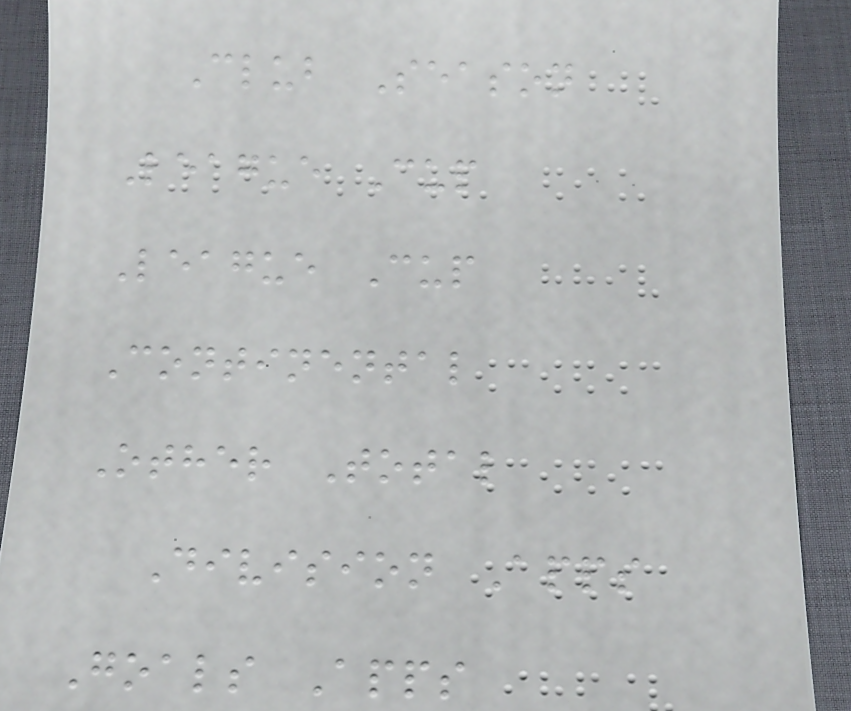Club Season
League Cup
League Cup
Continental
Other Total
Division Apps
Goals Apps
